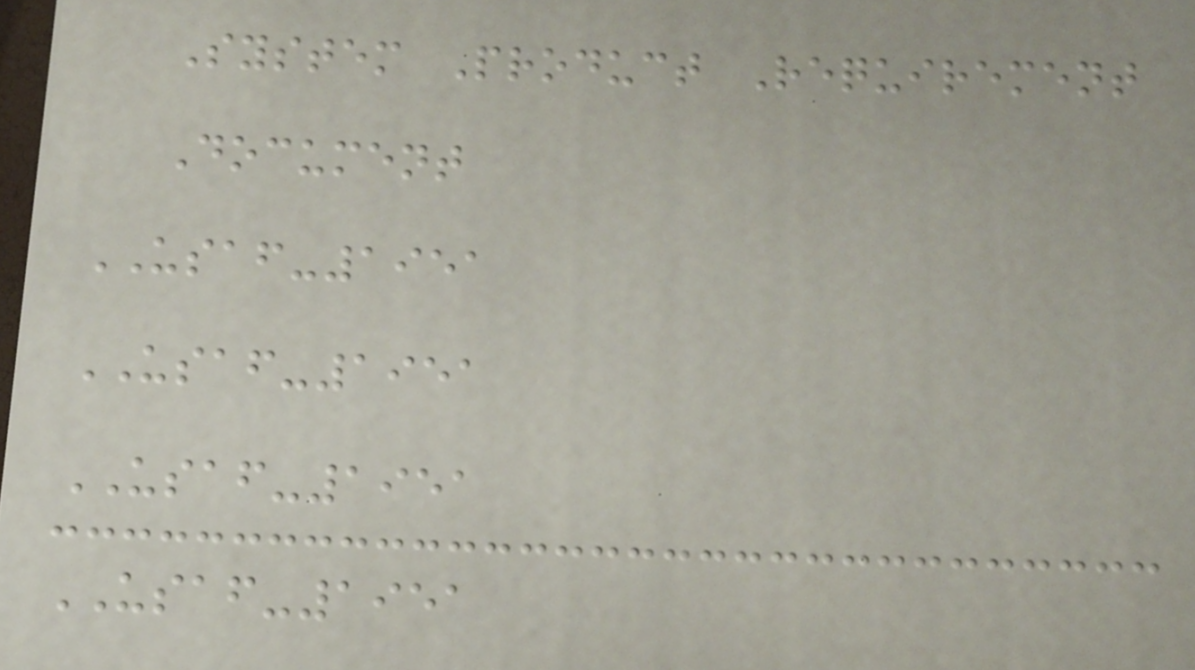System Product Requirement
Document
USAF-1951
USAF-1951
USAF-1951
USAF-1951
